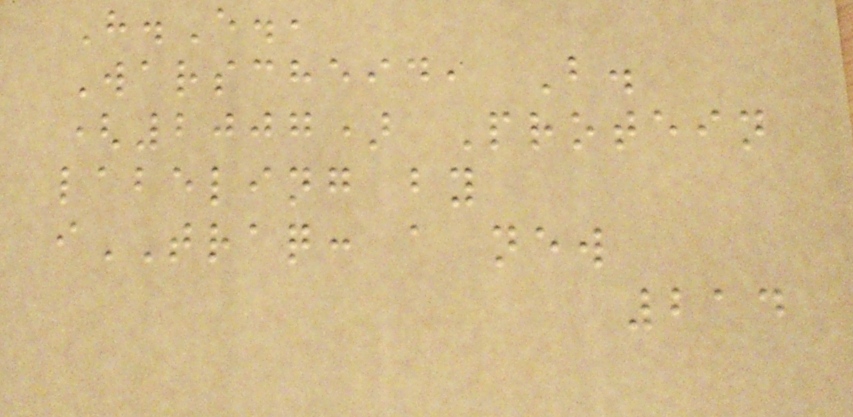H.E.,
Warscheid, B.
(2007) Protein
labeling by
iTRAQ: a new
214
